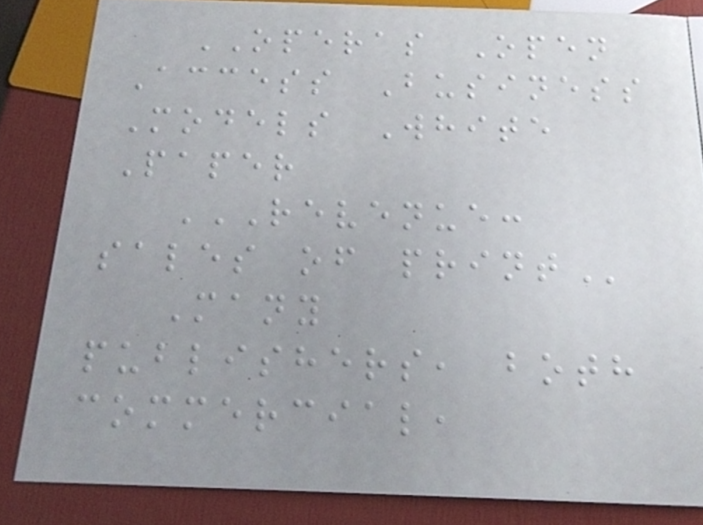OPERAS Open
Access Business
Models White
Paper
REVENUE:
SALES OF PRINT
Many
publishers, both
commercial,
